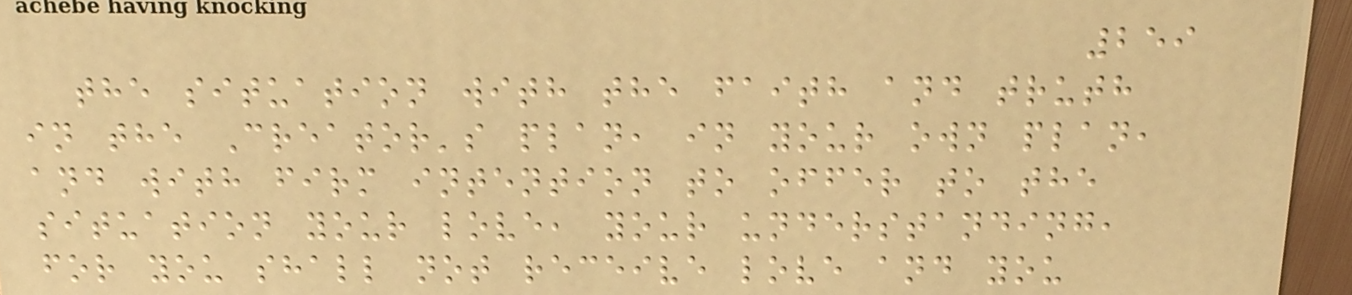259
the situation with the faith and truth
in the Creator's plan, in your own plan,
and with firm intention to offer to the
situation your love, your understanding,
for you shall not receive love and you
